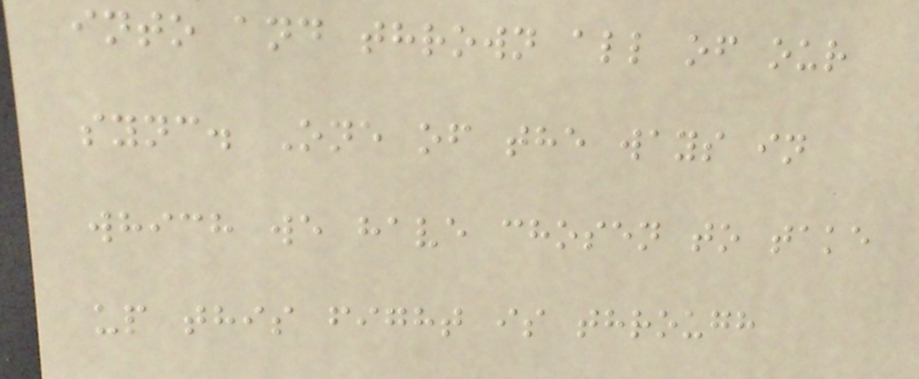into and thrown all of our
sync. One of the ways in
which we have chosen to take
up this fight is through
